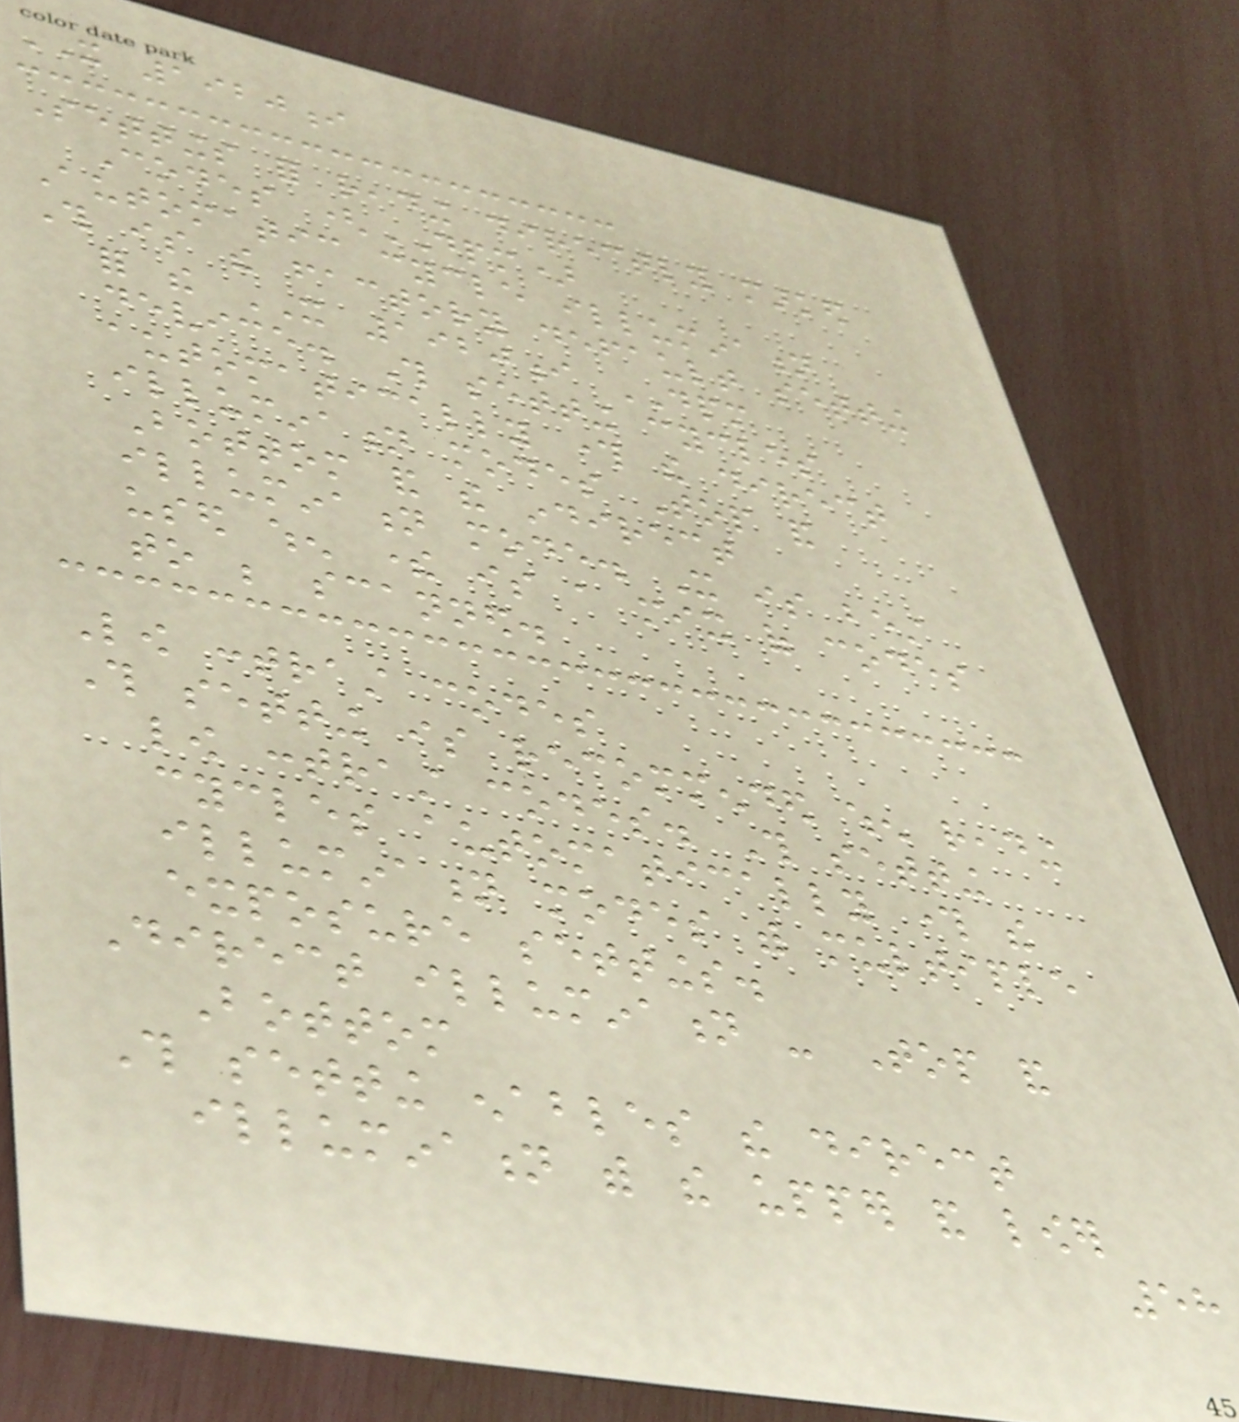IT 1920i
Settings for reading directly marked
Codes (DPM)
Automatic cycle illumination
This is the factory default setting
for the IT 1920i DPM
device. This setting cycles
automatically through the direct
illumination modes Top and
Bottom and the indirect
illumination mode. It is best
used when there is a mix of codes
to be scanned.
Low contrast codes
This setting is recommended when reading
low contrast codes. This setting
cycles automatically through the
illumination modes with multiple
exposure settings.
Direct illumination - Top and
Bottom
This setting enables the direct
illumination with the upper and lower
58
